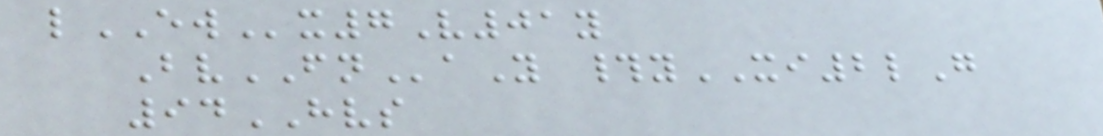lEWx7V01y
BvFNaY #yXI2lG
94HVS
